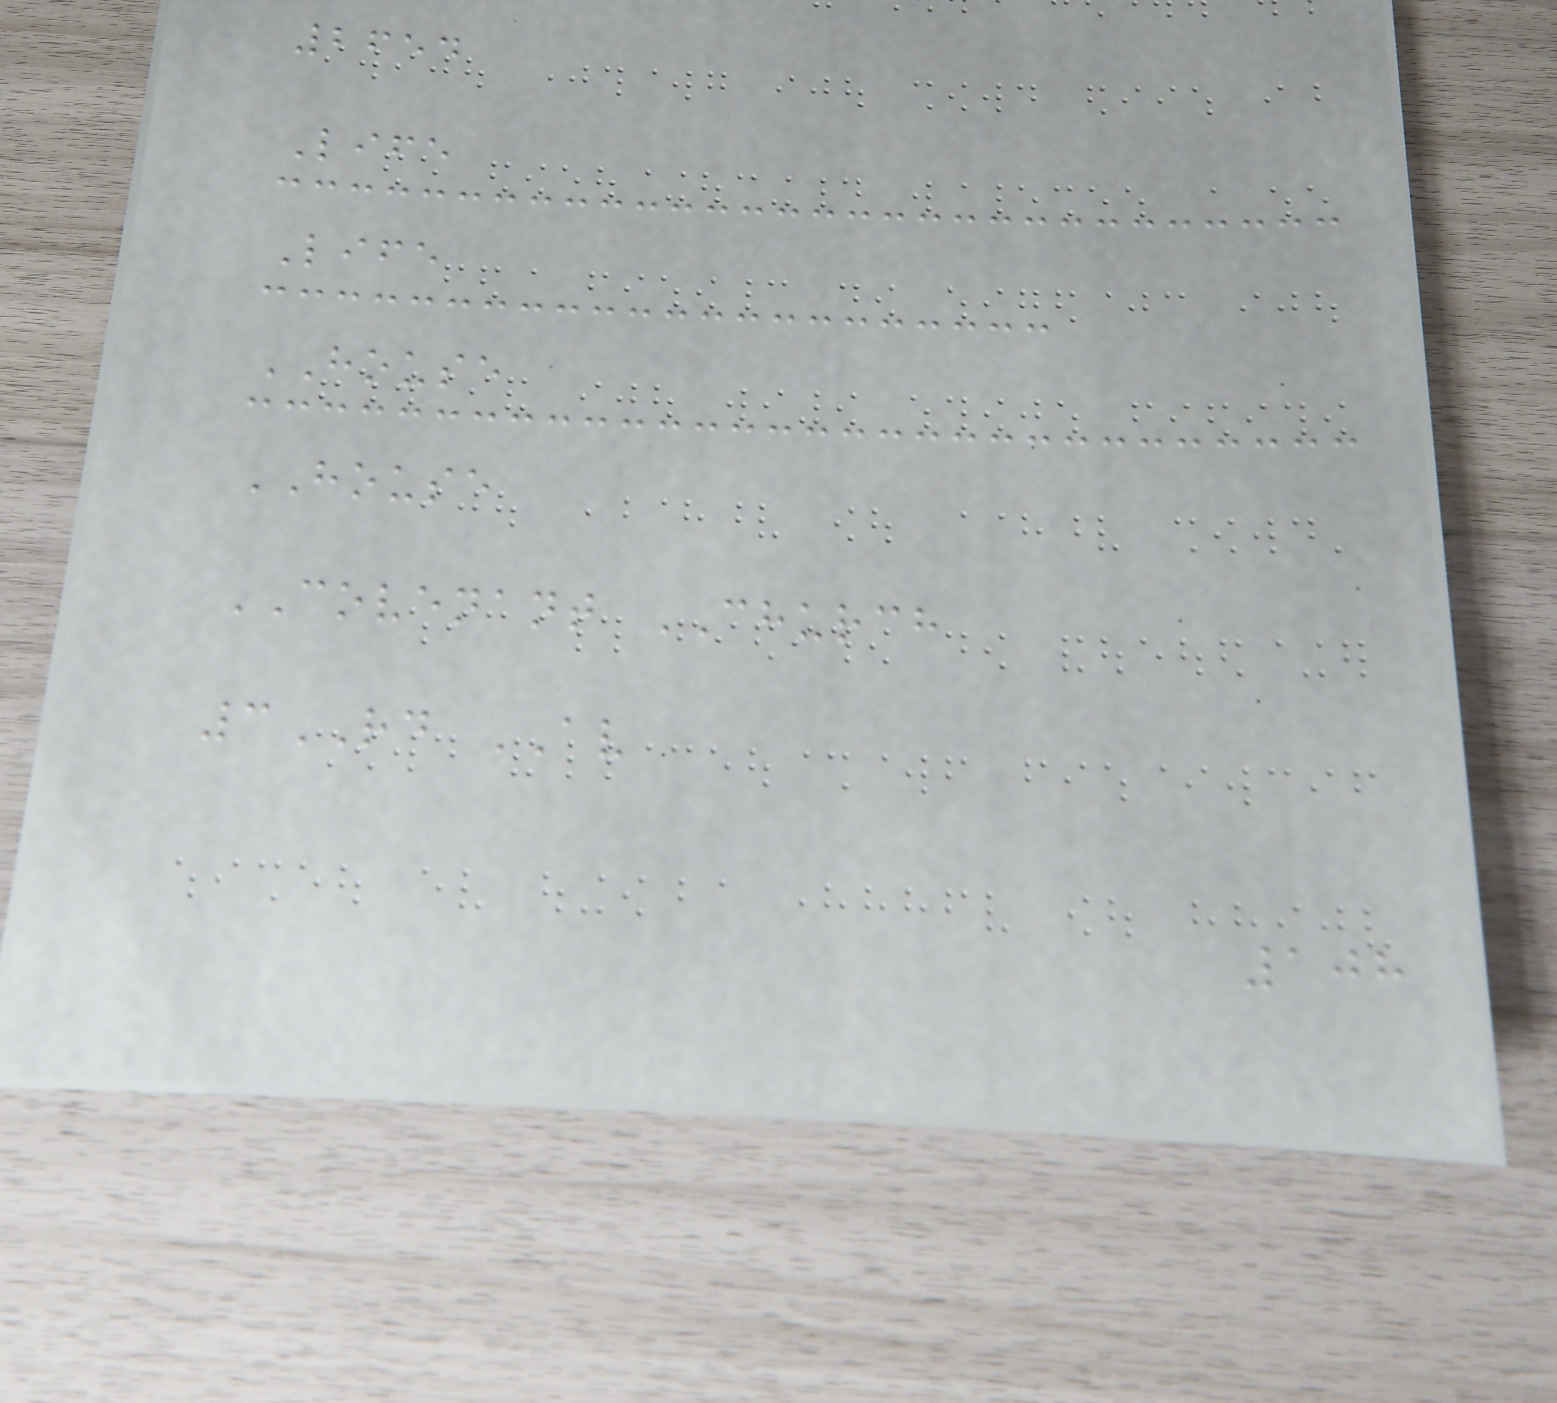2654
Life
Life
HOUSE
HOUSE
COVENANT CHURCH
3RD AV
108
